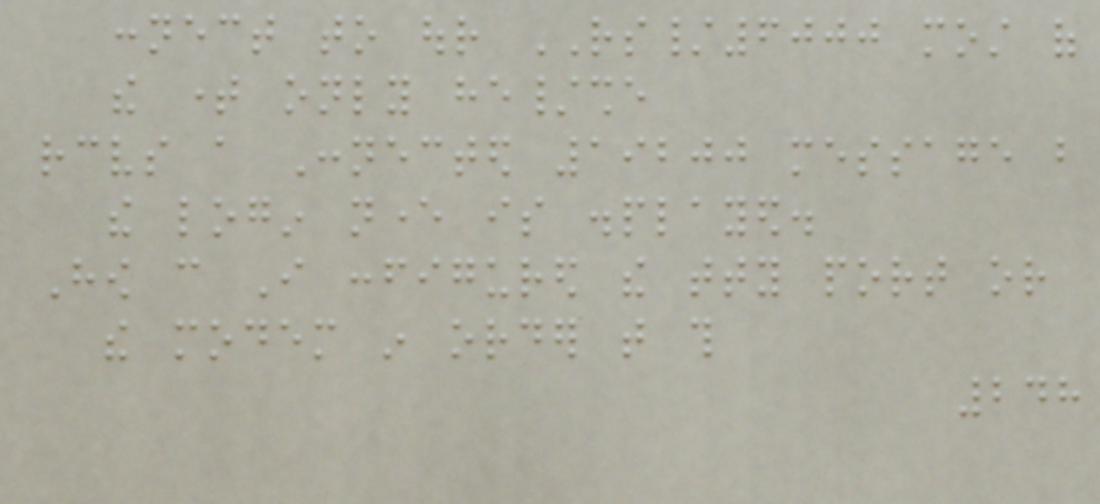connect to our RS/6000 most of
the time only he/she
receives a Connected 19200 message but
the login never is displayed.
How can I configured the tty port or
the modem in order that this
248
